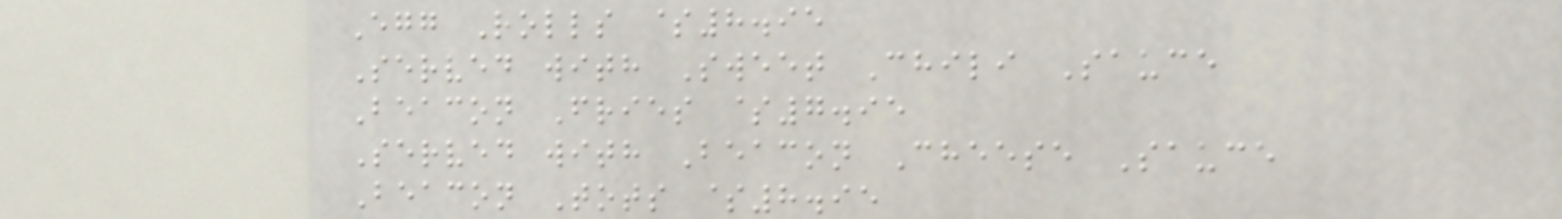Egg Rolls $8.95
Served with Sweet Chili Sauce
Beacon Fries $7.95
Served with Beacon Cheese Sauce
Beacon Tots $8.95
